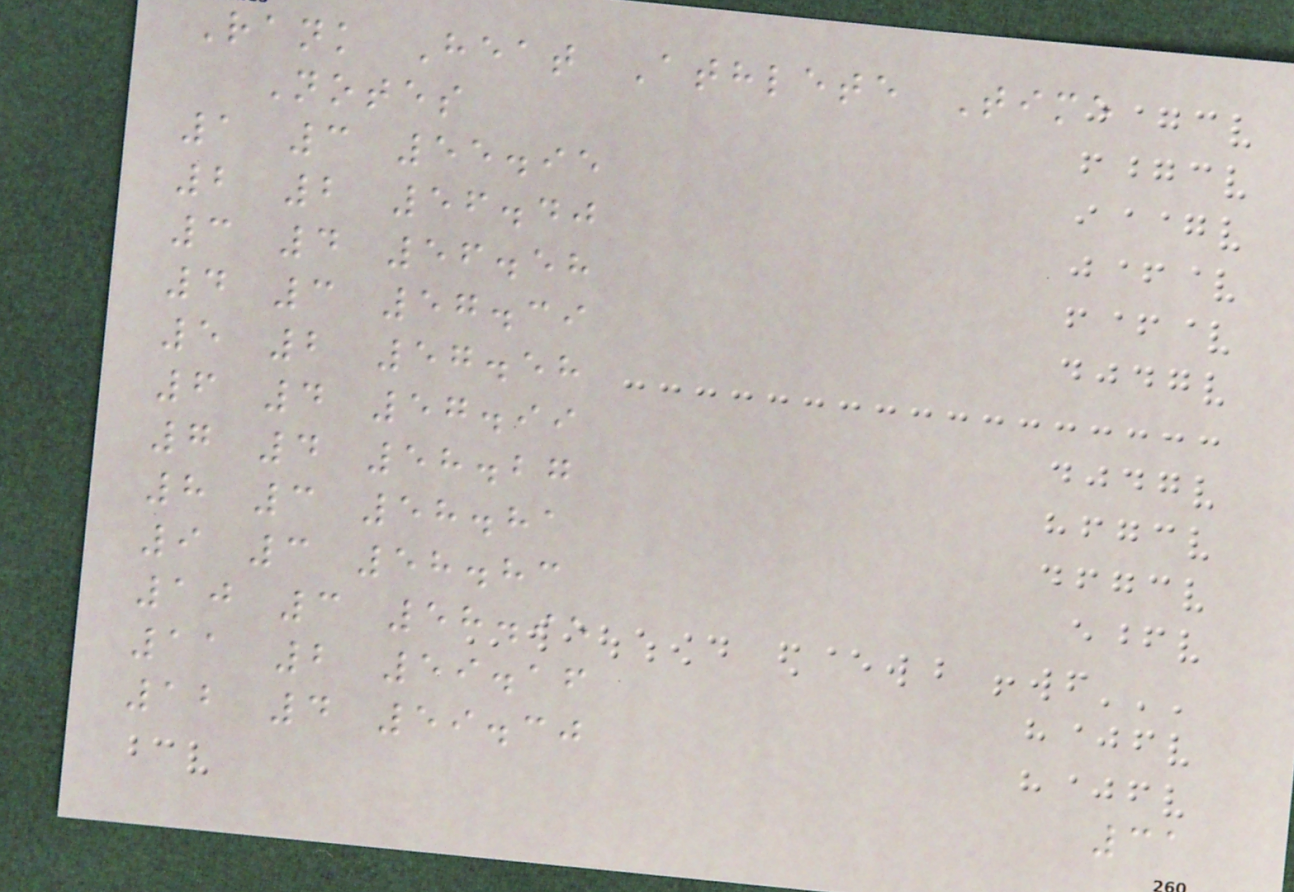Rank Heat Athlete Time
Notes
1 3 55.95
2 2 56.40
3 4 56.58
4 3 57.39
5 2 57.58
6 4 57.99
7 4 58.27
8 3 58.81
9 3 58.83
10 3 58.95
11 2 59.16
12 4 59.30
31
